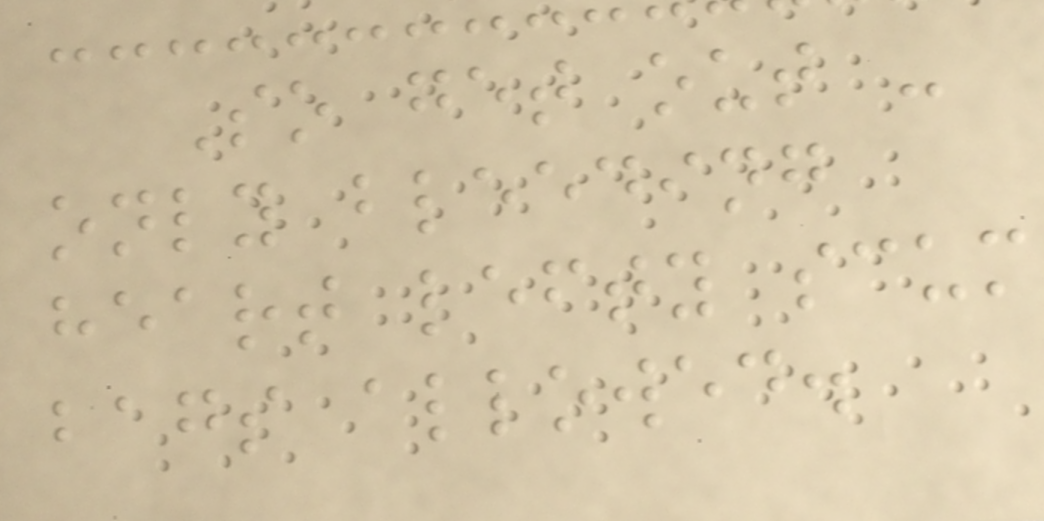So get out -
only bleeding
heart lefty scum
bags allowed.
